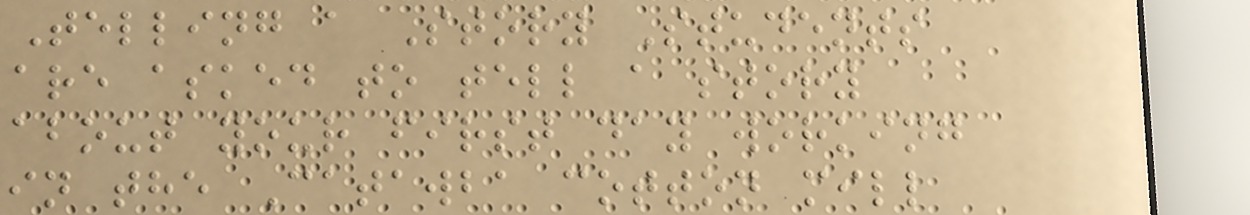Telling a Story Students
are asked to tell a story
about your first day working
in the Catawba cotton mill
